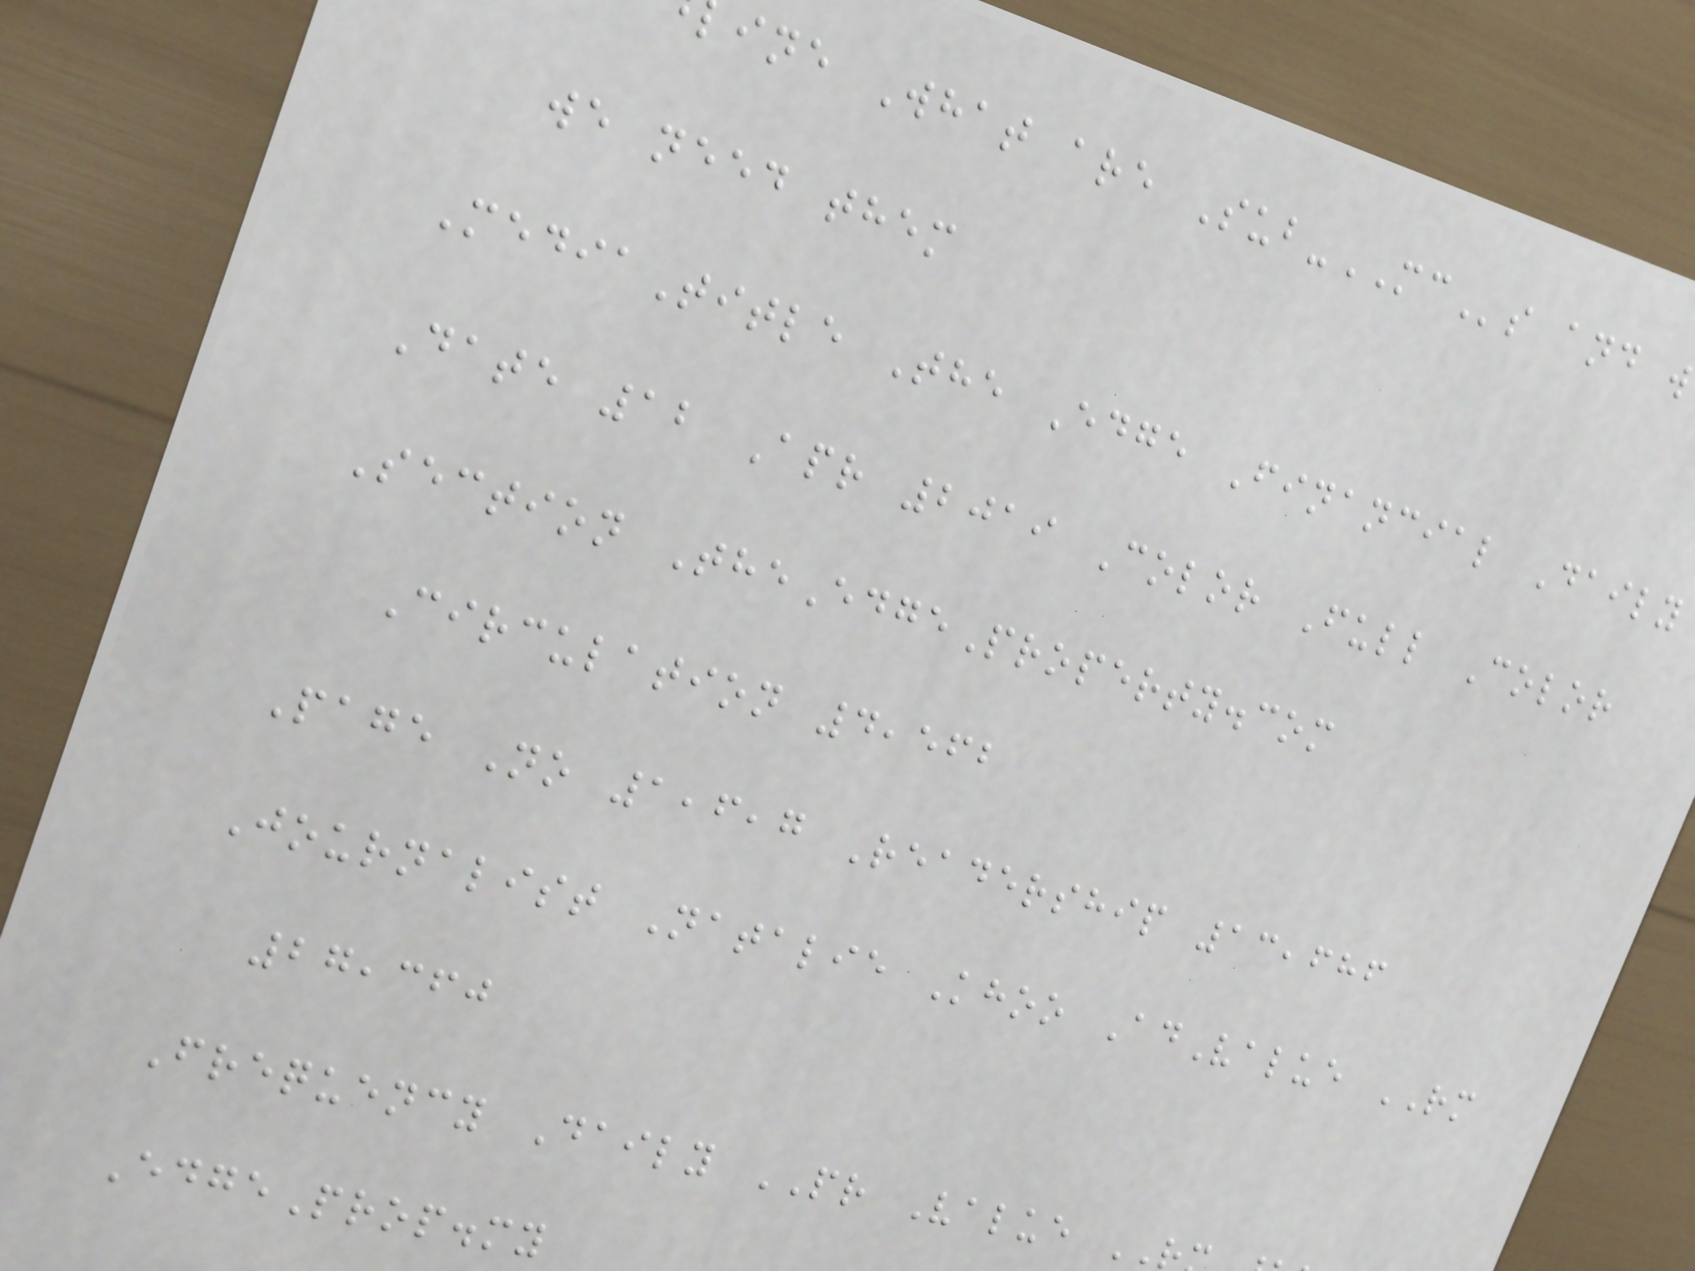ine What are Sub-MCs and w
we need them
MediaTitle The Edge Financial Daily
Date 12 Apr 2019 Color Full Color
Section TheEdgeProperty.com
Circulation 4,562
Page No 1,6,7 Readership 13,686
Journalist Natalie Khoo AdValue RM
27,360
Frequency Daily PR Value
EdgeProp.my
